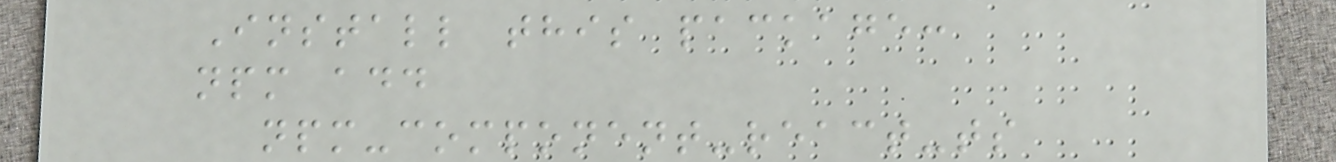Install this package:
npm add
npm-component-react-ts
